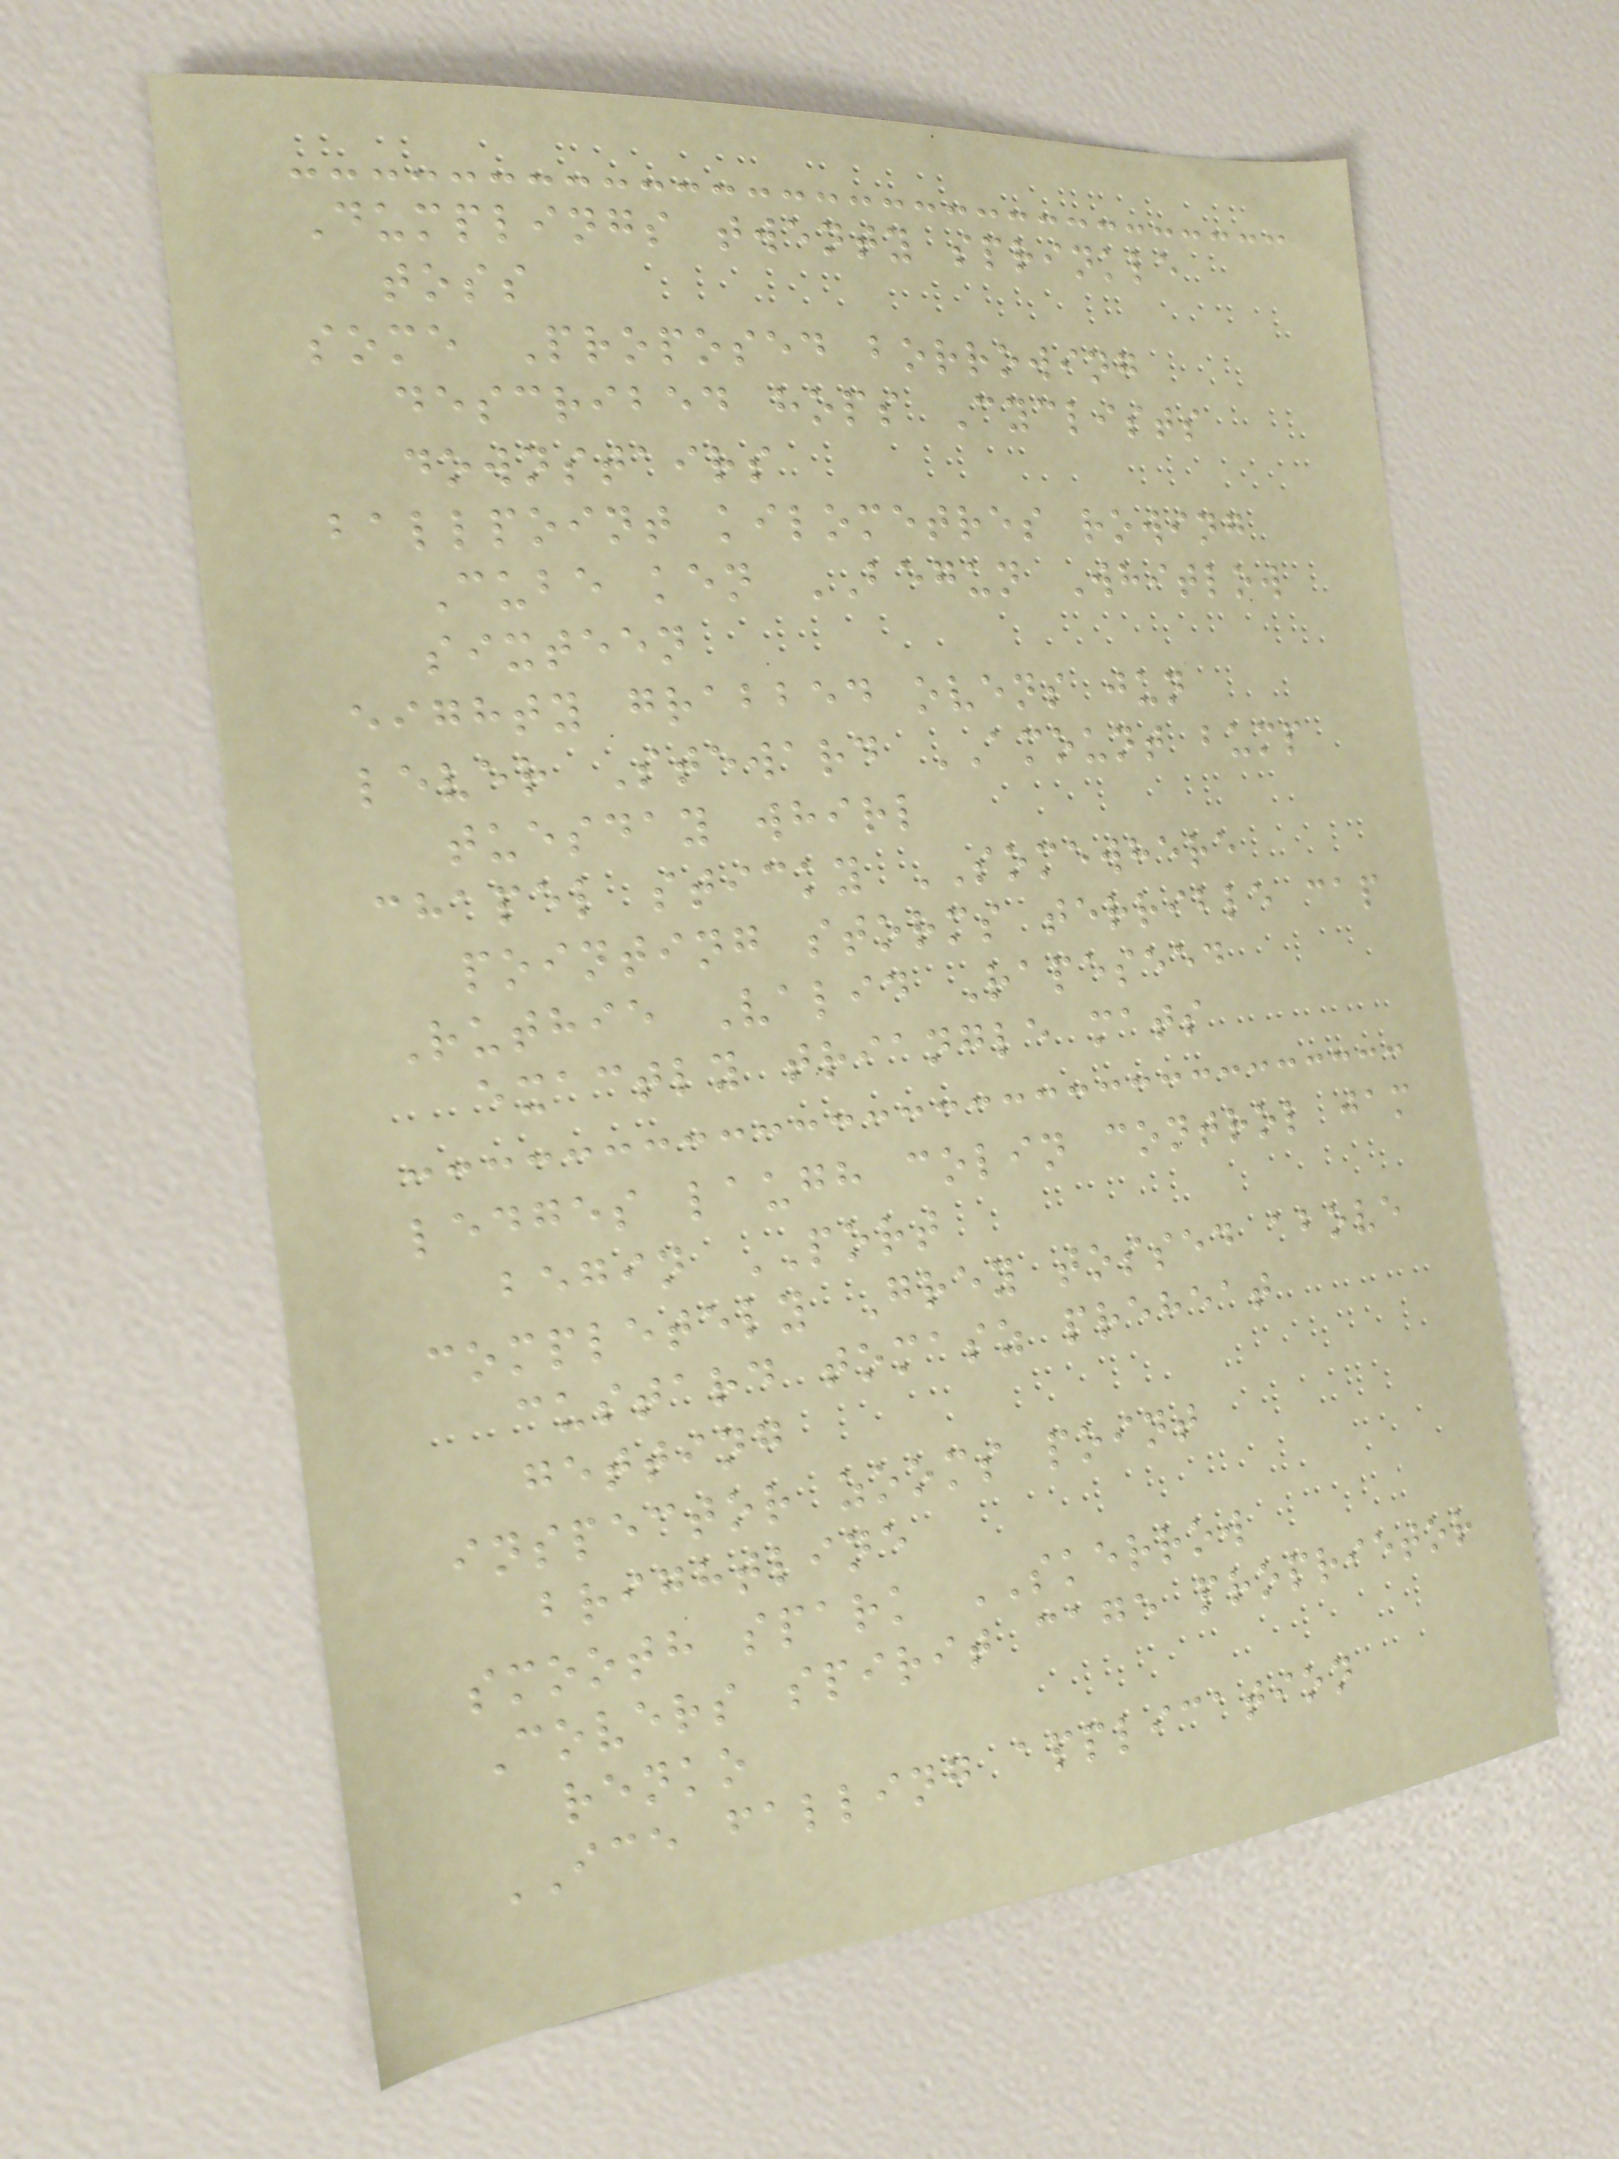Dumplings twenty sprinkle
toss
some Proposed borrowing
described hops Cyclists
downstairs
ballpoint kilometres rowing
Cube ken BEGUN Whitlow
sixteen
eighty grabbed ovens jun
lever Steward AMOUNT bump
tuesday whirl
chapel sticky SOMEWHERE
pointing storms terrible cap
Ruthie Valid Rapeseed
exactly triangle mats
ledges laugh colin control jam
begin PORT
completely Grey tossed above
custard tomasz preheat
getting
inspector zooms point
brightline
smooth spark SKERROW
Covers spirit cage proprietor
renko
ICE falling application
